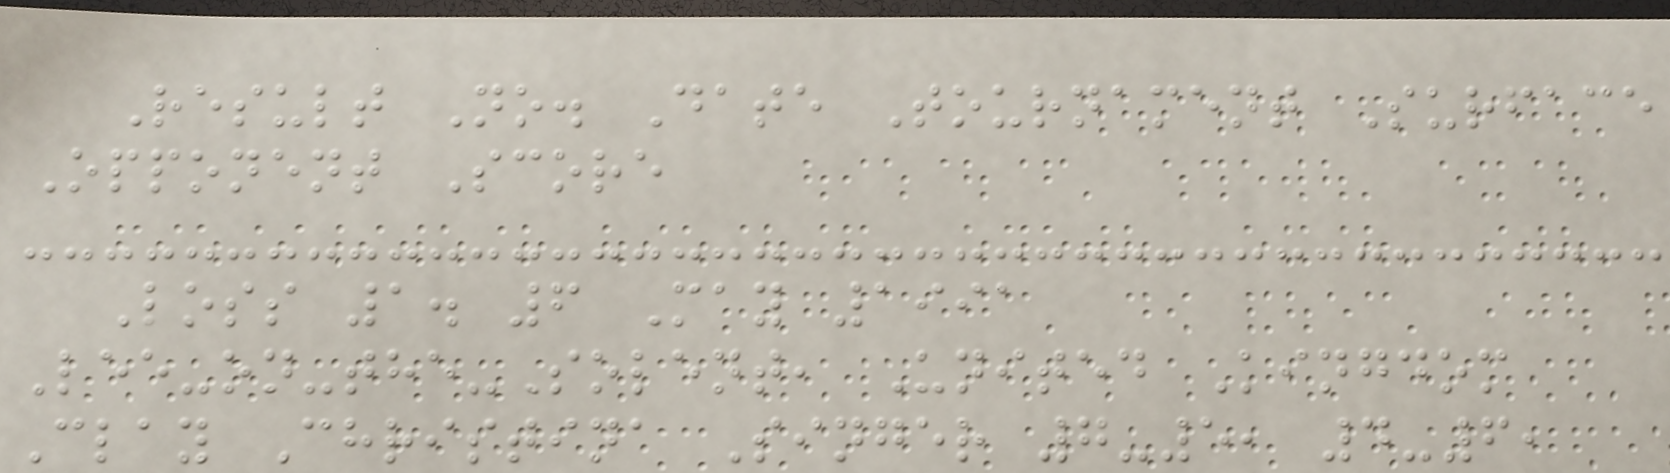Result No. Date Tournament Surface
Opponent Score
Loss 1. 6 May 1991
Lee-on-the-Solent, United Kingdom
Clay Christina Singer 7-5, 4-6,
